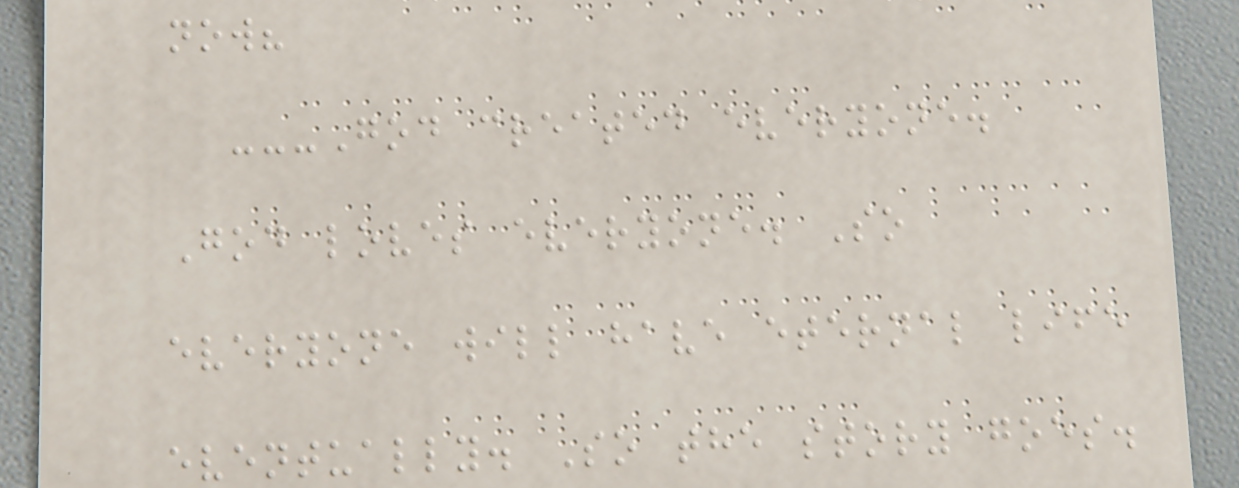now?
---God created everyone.
God loves everyone. So
everyone will have eternal life
eventually. So the story goes.
